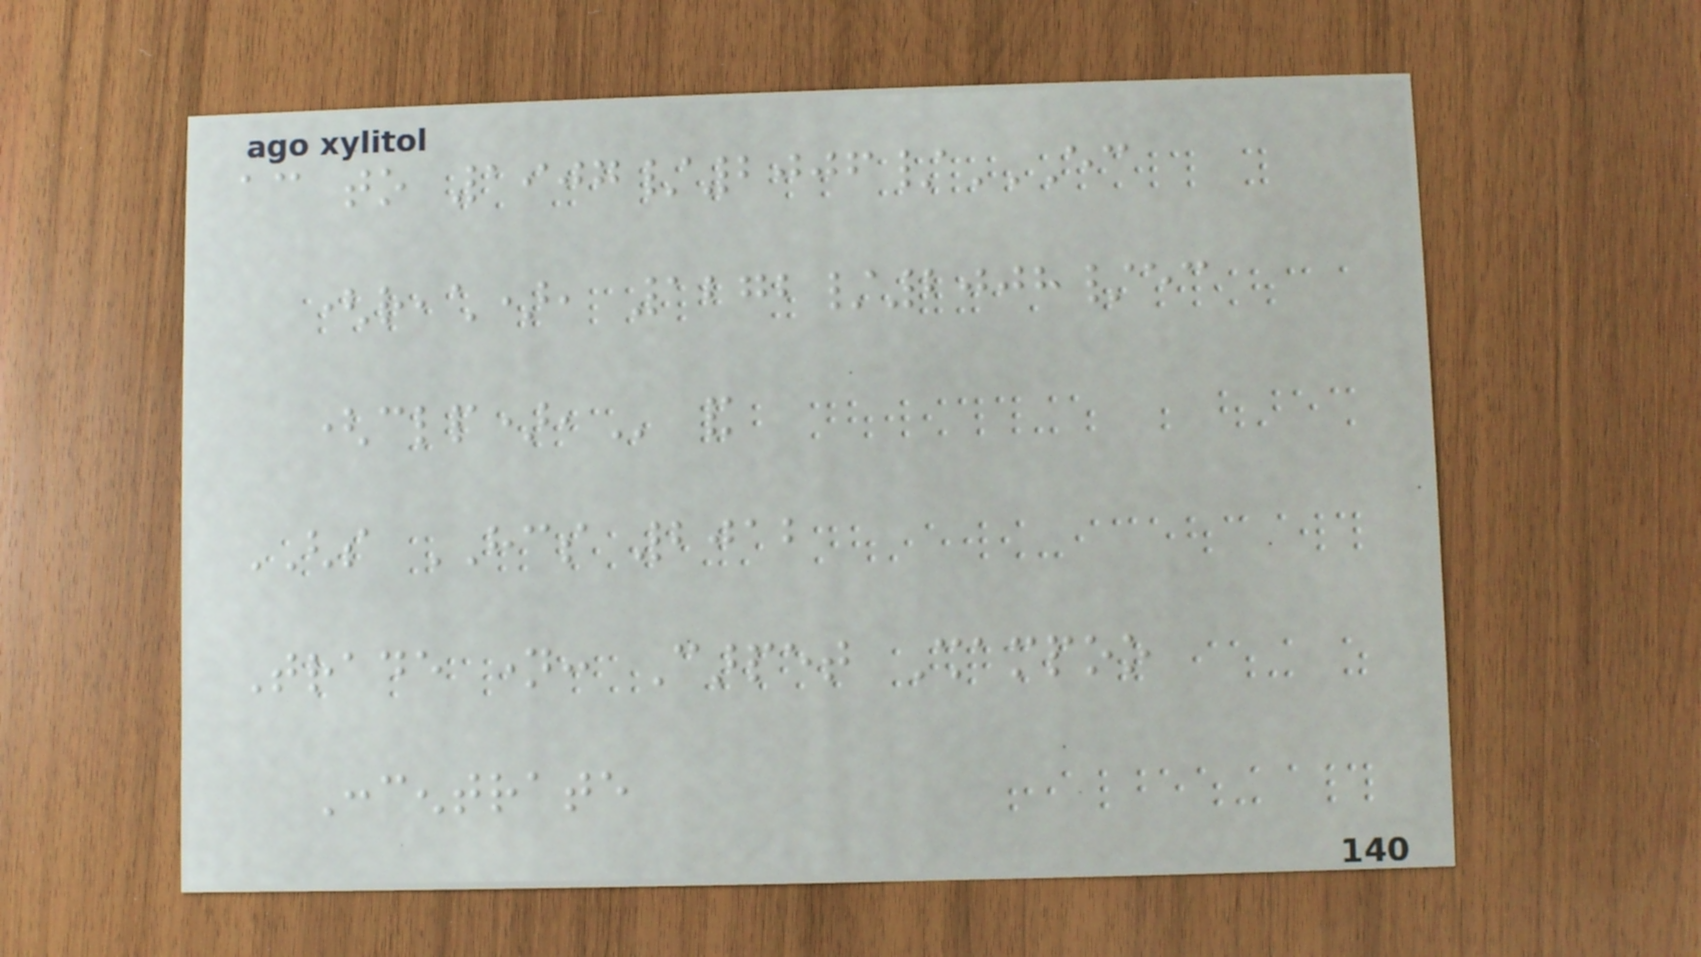according to 1907/2006/EC
(REACH), 1272/2008/EC
(CLP), and
GHS HCS 2012
Trade name: Carpet Shampoo
Concentrate
